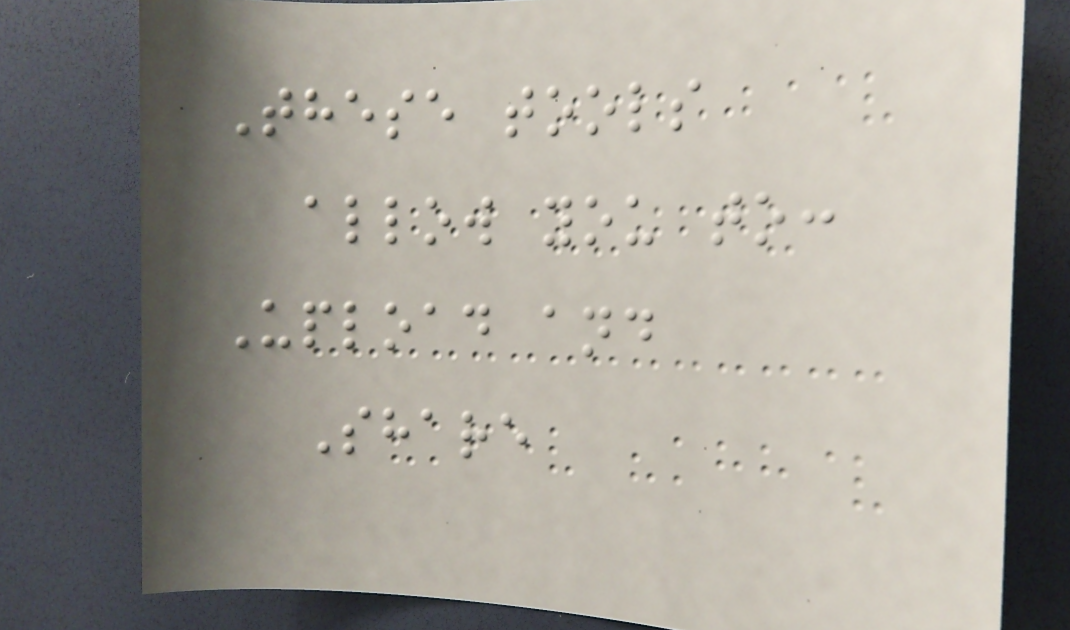These tools
allow you to:
Upload and
Share
